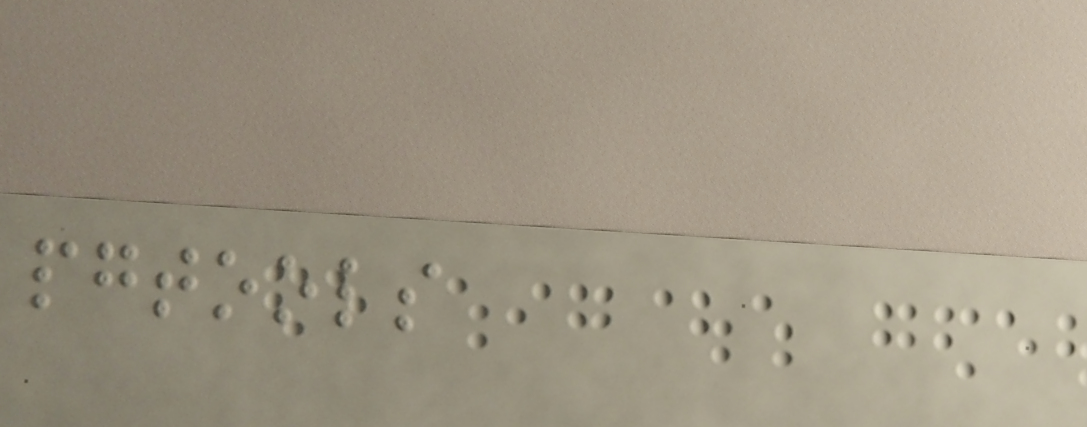pgtools
